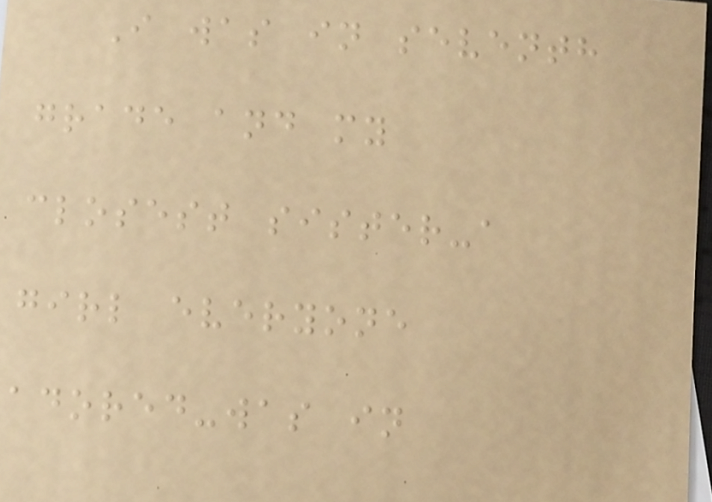I was in seventh
grade and my
closest sister-a
girl everyone
adored-was in
